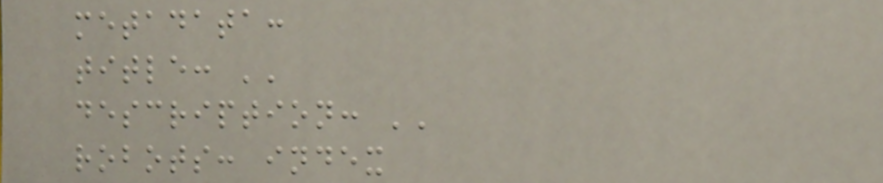metadata:
title: ''
description: ''
robots: index
